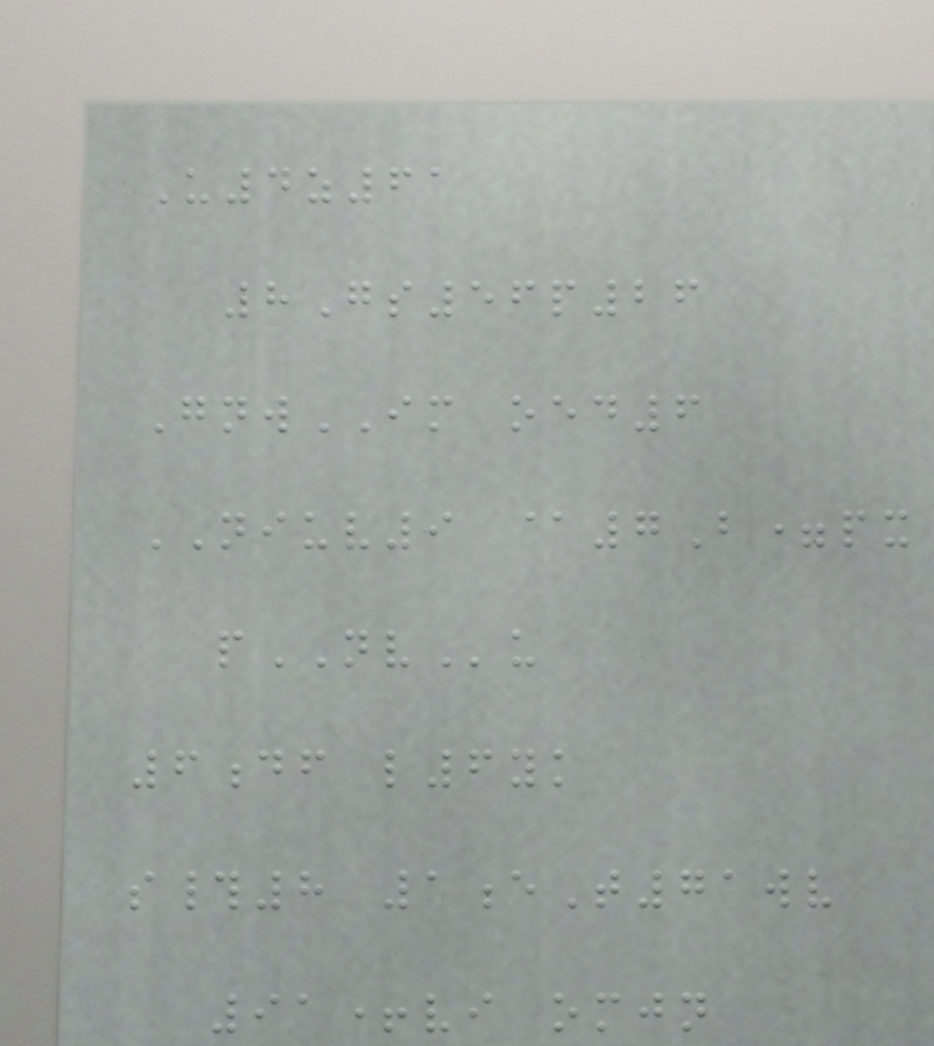U4z61
8Gs56p26
GnwIM oed6
NIUV9 @7B=px
pNVu
6df l6yk
s#8 1eT71wv
91+vi omjn
